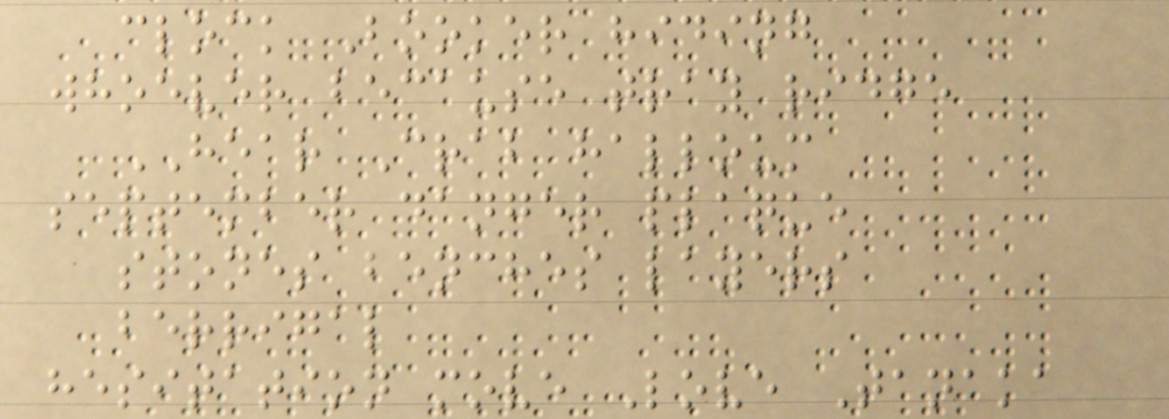clock Booker hiding
whoever because tray ridge
HEAR Crab halloum
september danger plaque
stones benches layers
berrigal
hesitation move Love Tanaka
